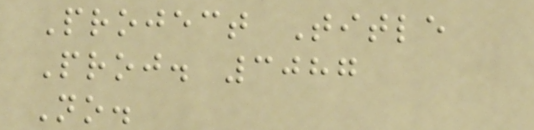Project Title
Proj. 3087
No.
